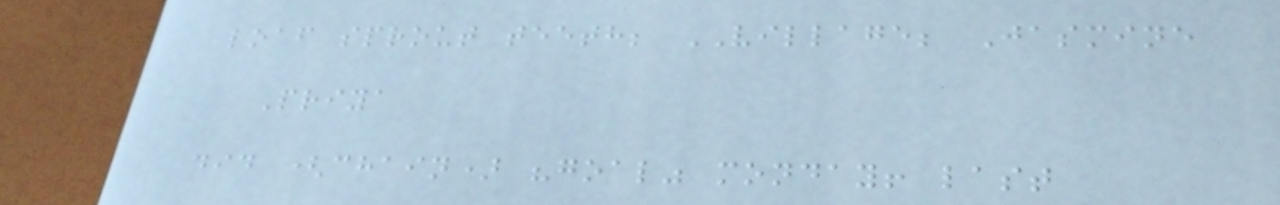loaf sprout teeth; VILLAGE; Jasmine
Priya
did (chain) "goal" monday! last
